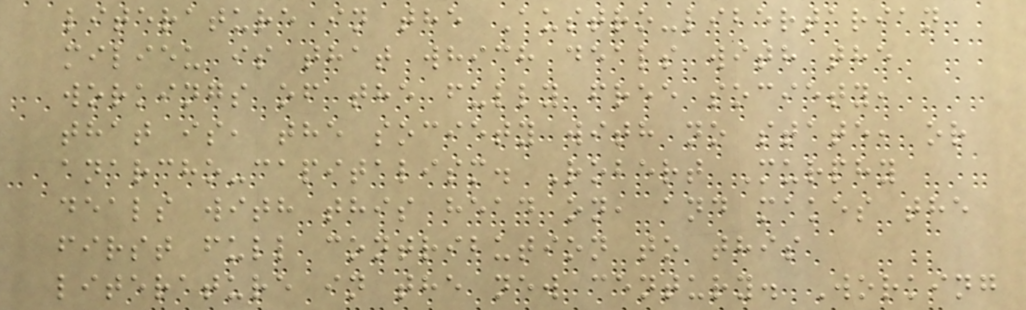literature in the Austro-libertarian
milieu is that which deals with the
workings of the fully free society,
that is, the society with no state, or
anarcho-capitalism. Robert Murphy
deals with this head on, and makes the
first full contribution to this
literature in the new century. Working
